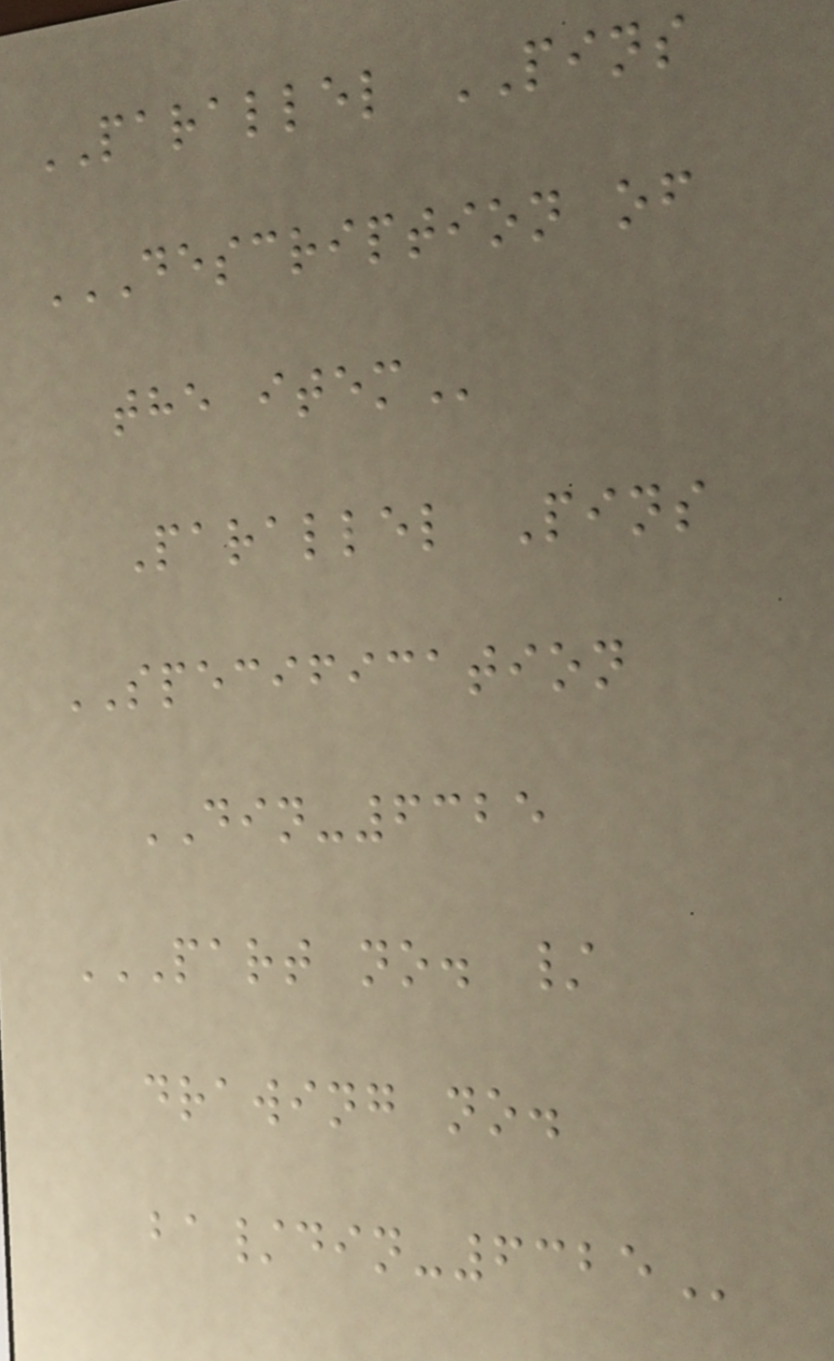PARALLEL PINS
DESCRIPTION OF
THE ITEM
Parallel Pins
SPECIFICATION
DIN-6325
PART NO. /
DRAWING NO.
BA/DIN-6325
